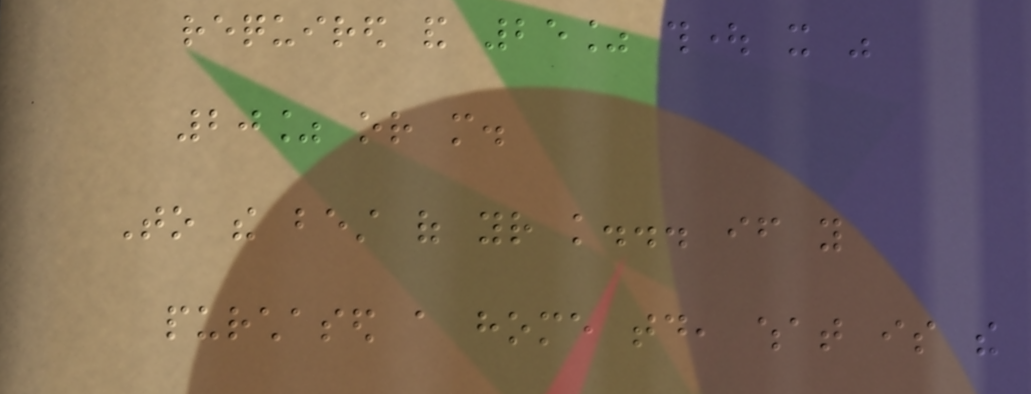required and 25% thought it was
20% or more.
To the best of your knowledge... if you
purchased a home today, what is the
